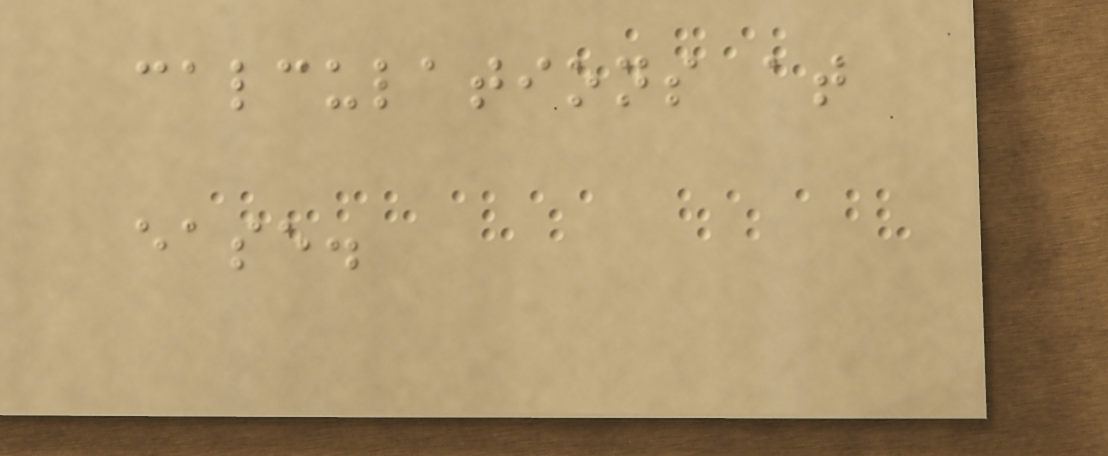calculations at
ease.
